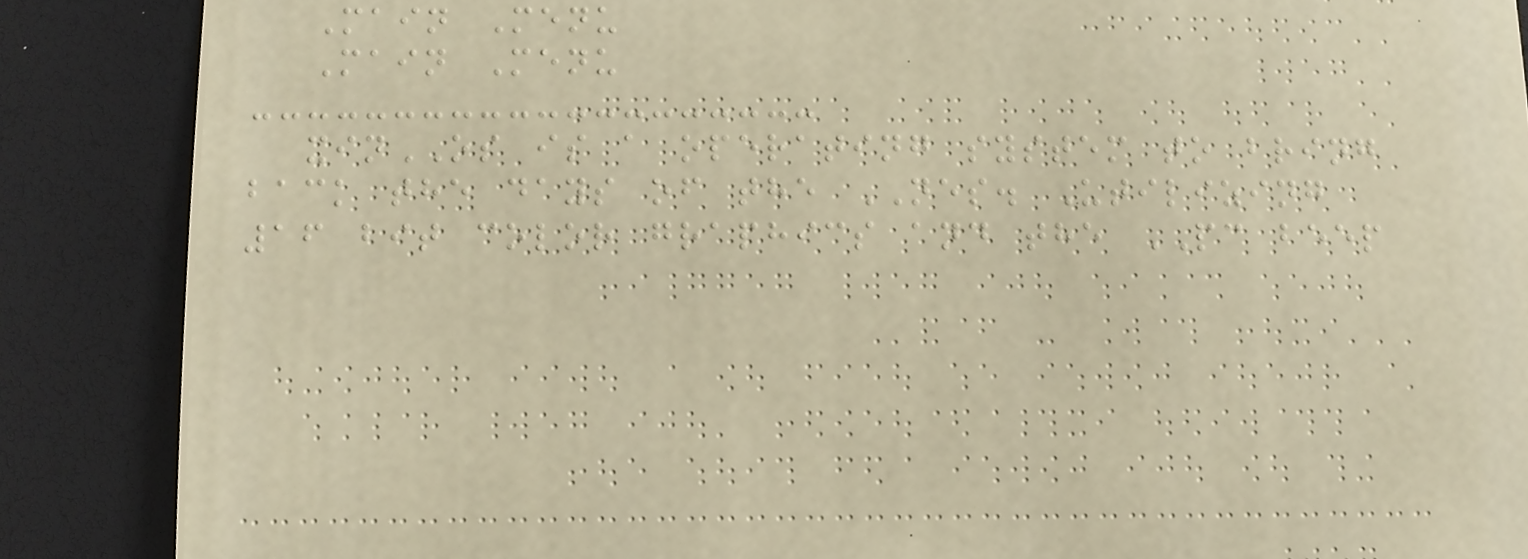Main Menu
Main Menu
xinOS is a operating system to bring
back the days of the NES. Utilizing
16 bit color graphics and the PC beep
